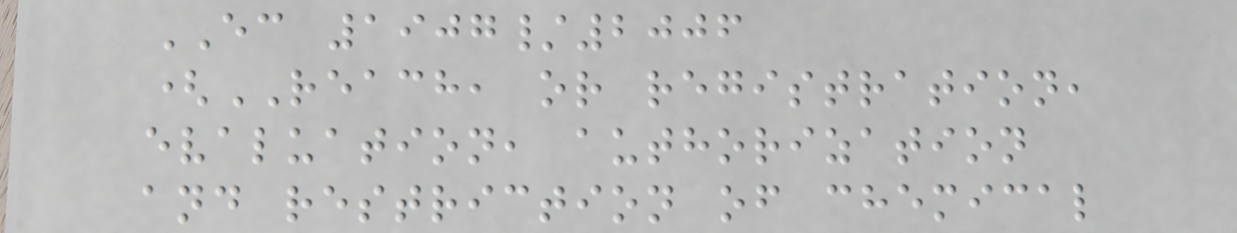EC 1907/2006
(REACH, or registration,
evaluation, authorization
and restriction of chemical
